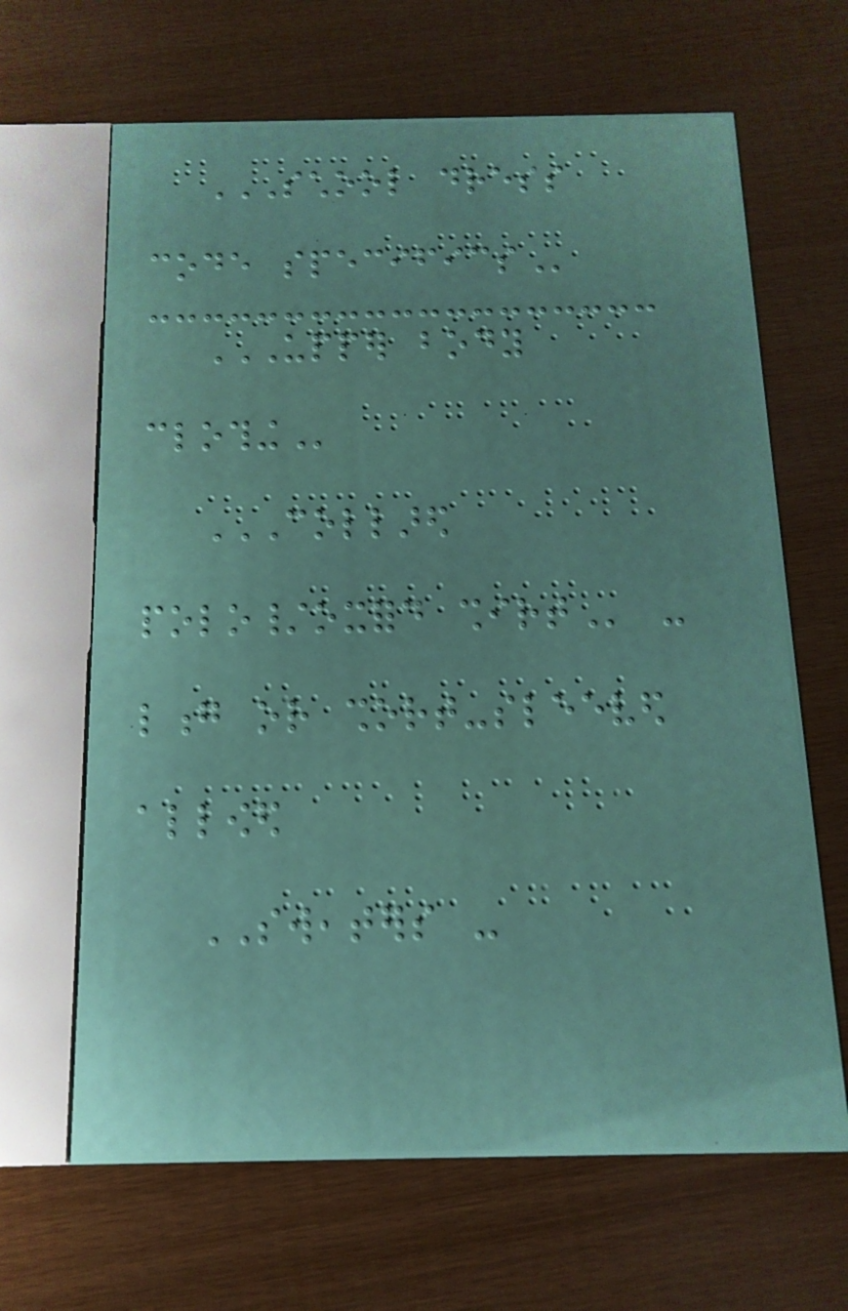SCHOOL DRESS
CODE SPECIFICS
UPPER BODY
CLOTHING
COLLARED
POLO/OXFORD SHIRT -
long or short-sleeved
allowed
SWEATERS -
